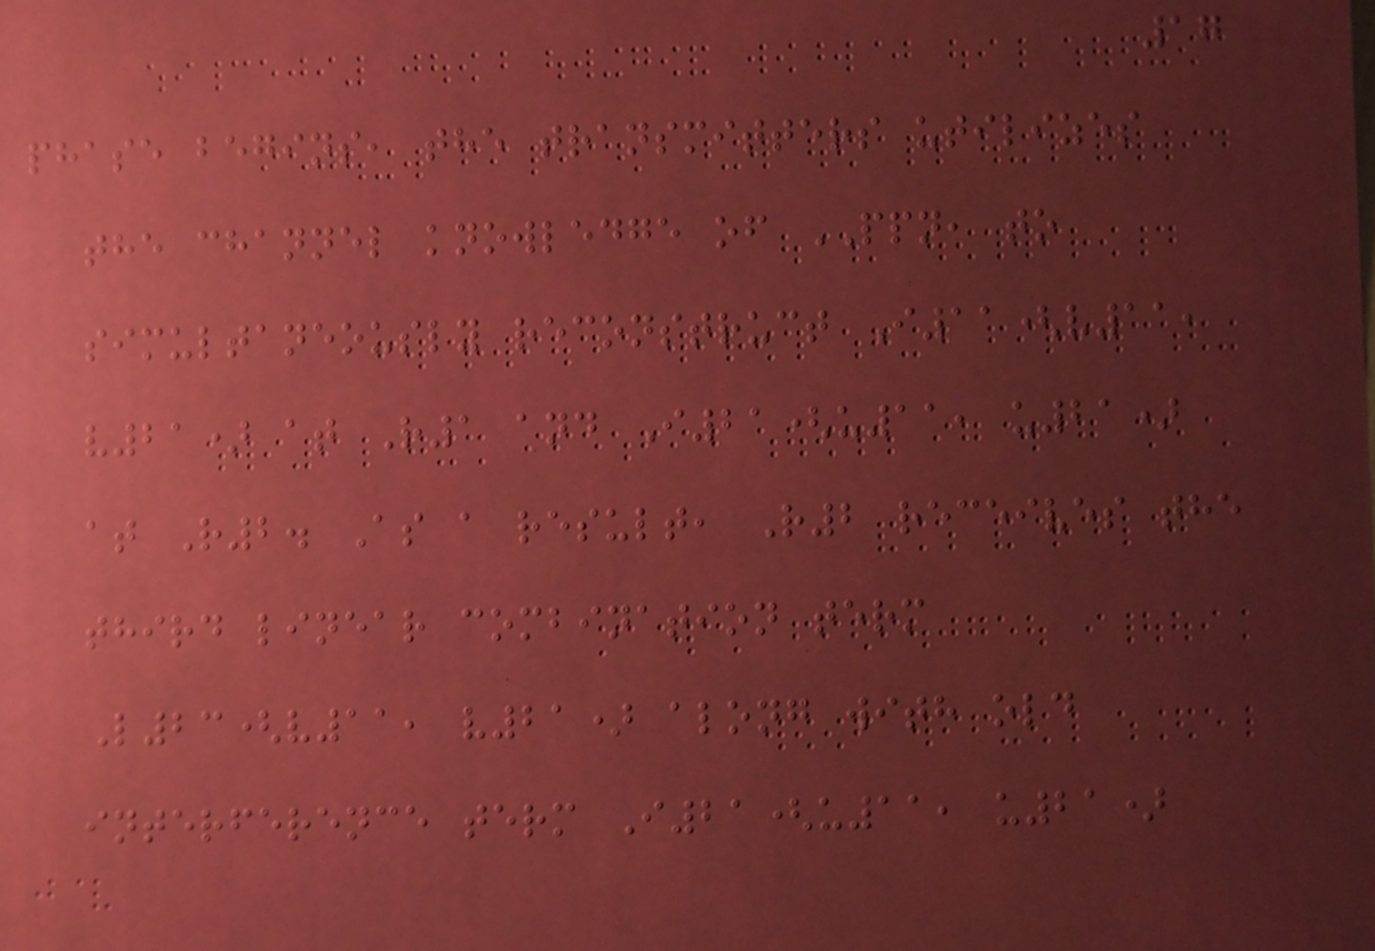17
phase begins, the transmitters utilizes
the channel knowledge of PPN, to
simultaneously reconstruct I11(v11,
v21) at R1 and I21(u11, u21)
at R2. As a result, R2 receives the
third linear combination term
L23(v11, v21) along with old
interference term I21(u11, u21)
